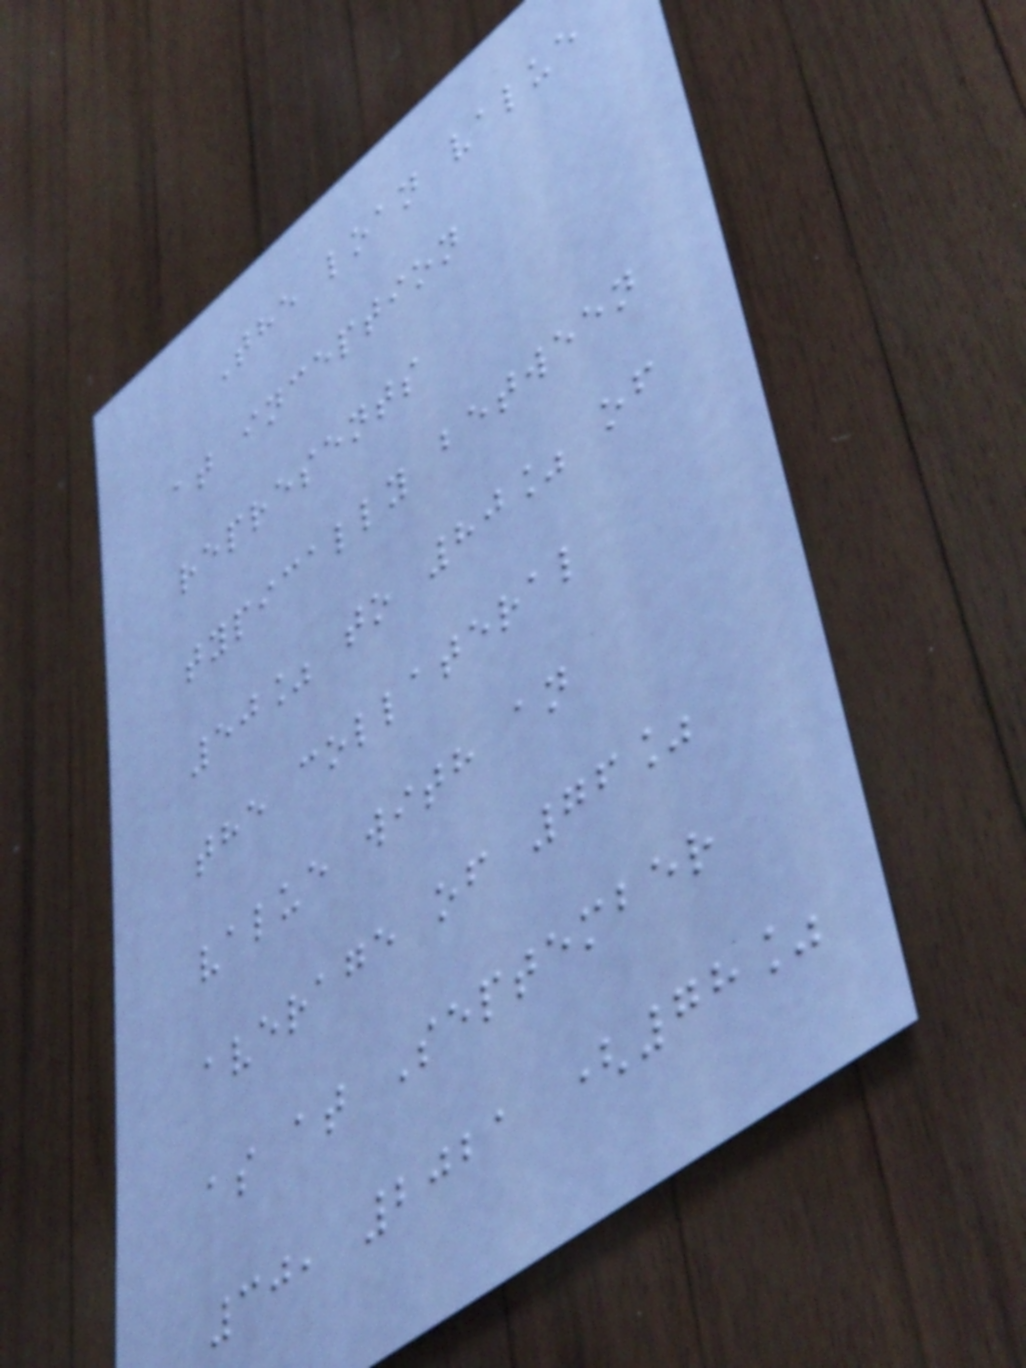The loan value
at inception
represents
typically between
50% to 80% of
the collateral
value with an
average of 76%
as at September
30, 2021 (78%
